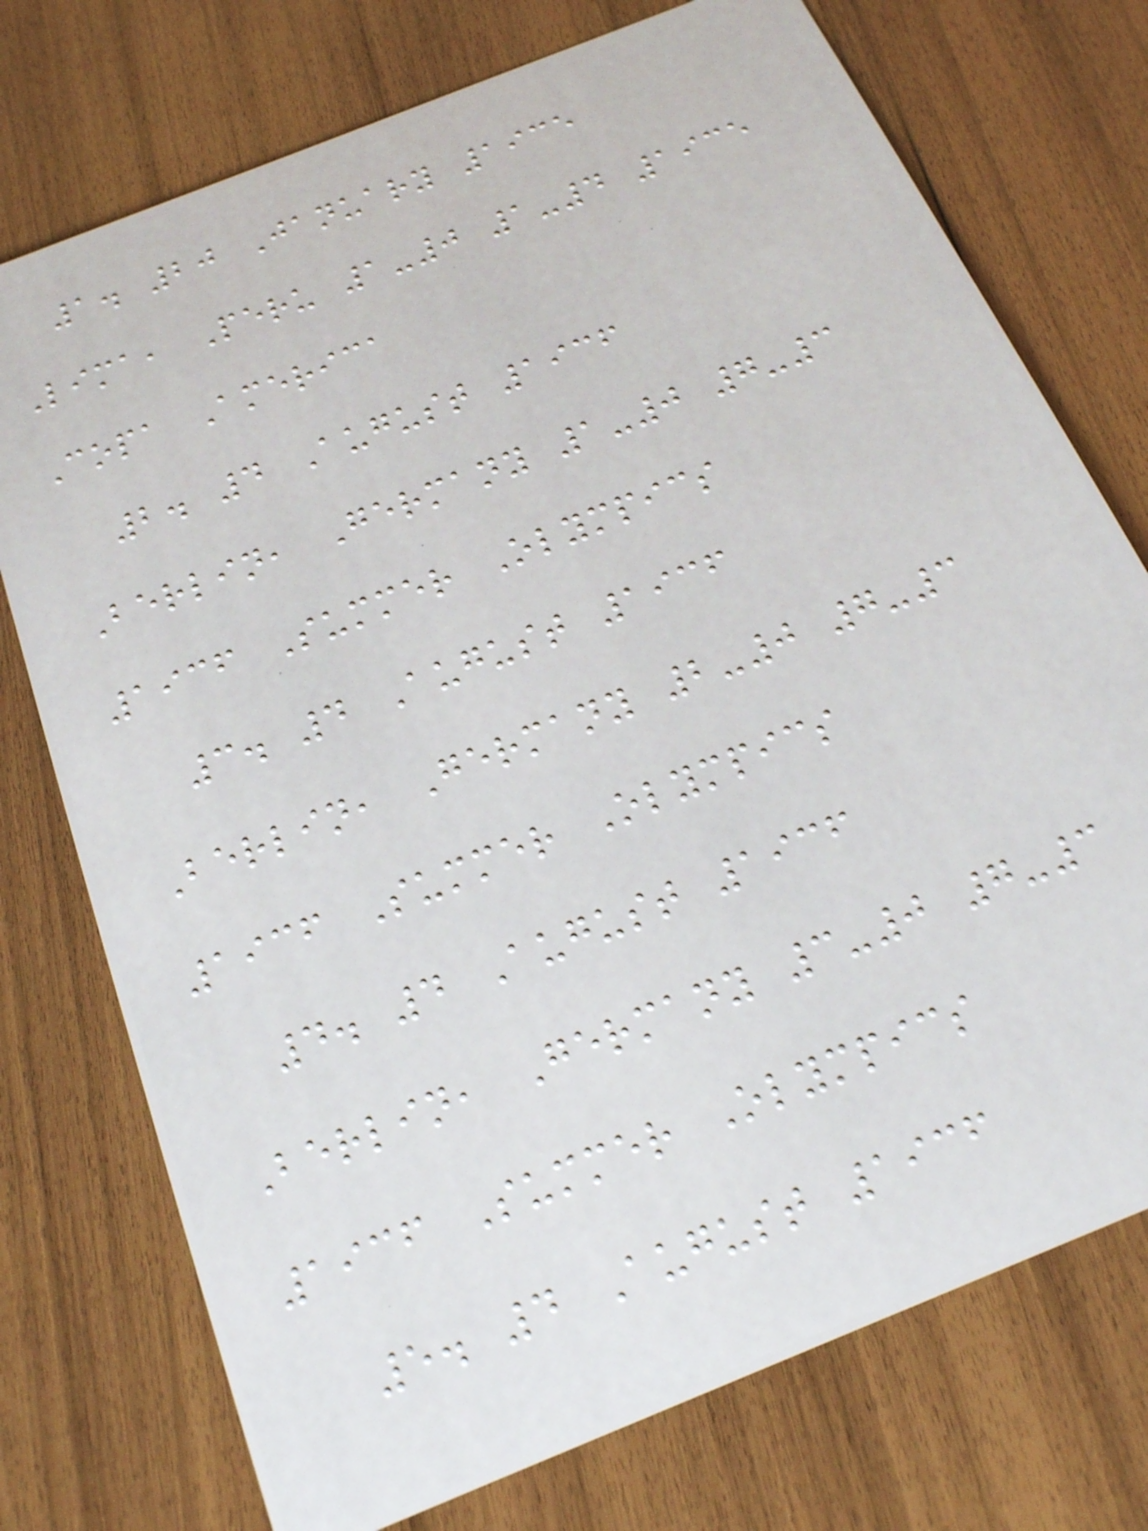1. 20 January 1935
Lima, Peru 1-0 1-4 1935
Copa America
2. 4 August 1936
Berlin, Germany 1-0 7-3
1936 Summer Olympics
3. 4 August 1936
Berlin, Germany 2-0 7-3
1936 Summer Olympics
4. 4 August 1936
Berlin, Germany 3-0 7-3
1936 Summer Olympics
5. 4 August 1936
